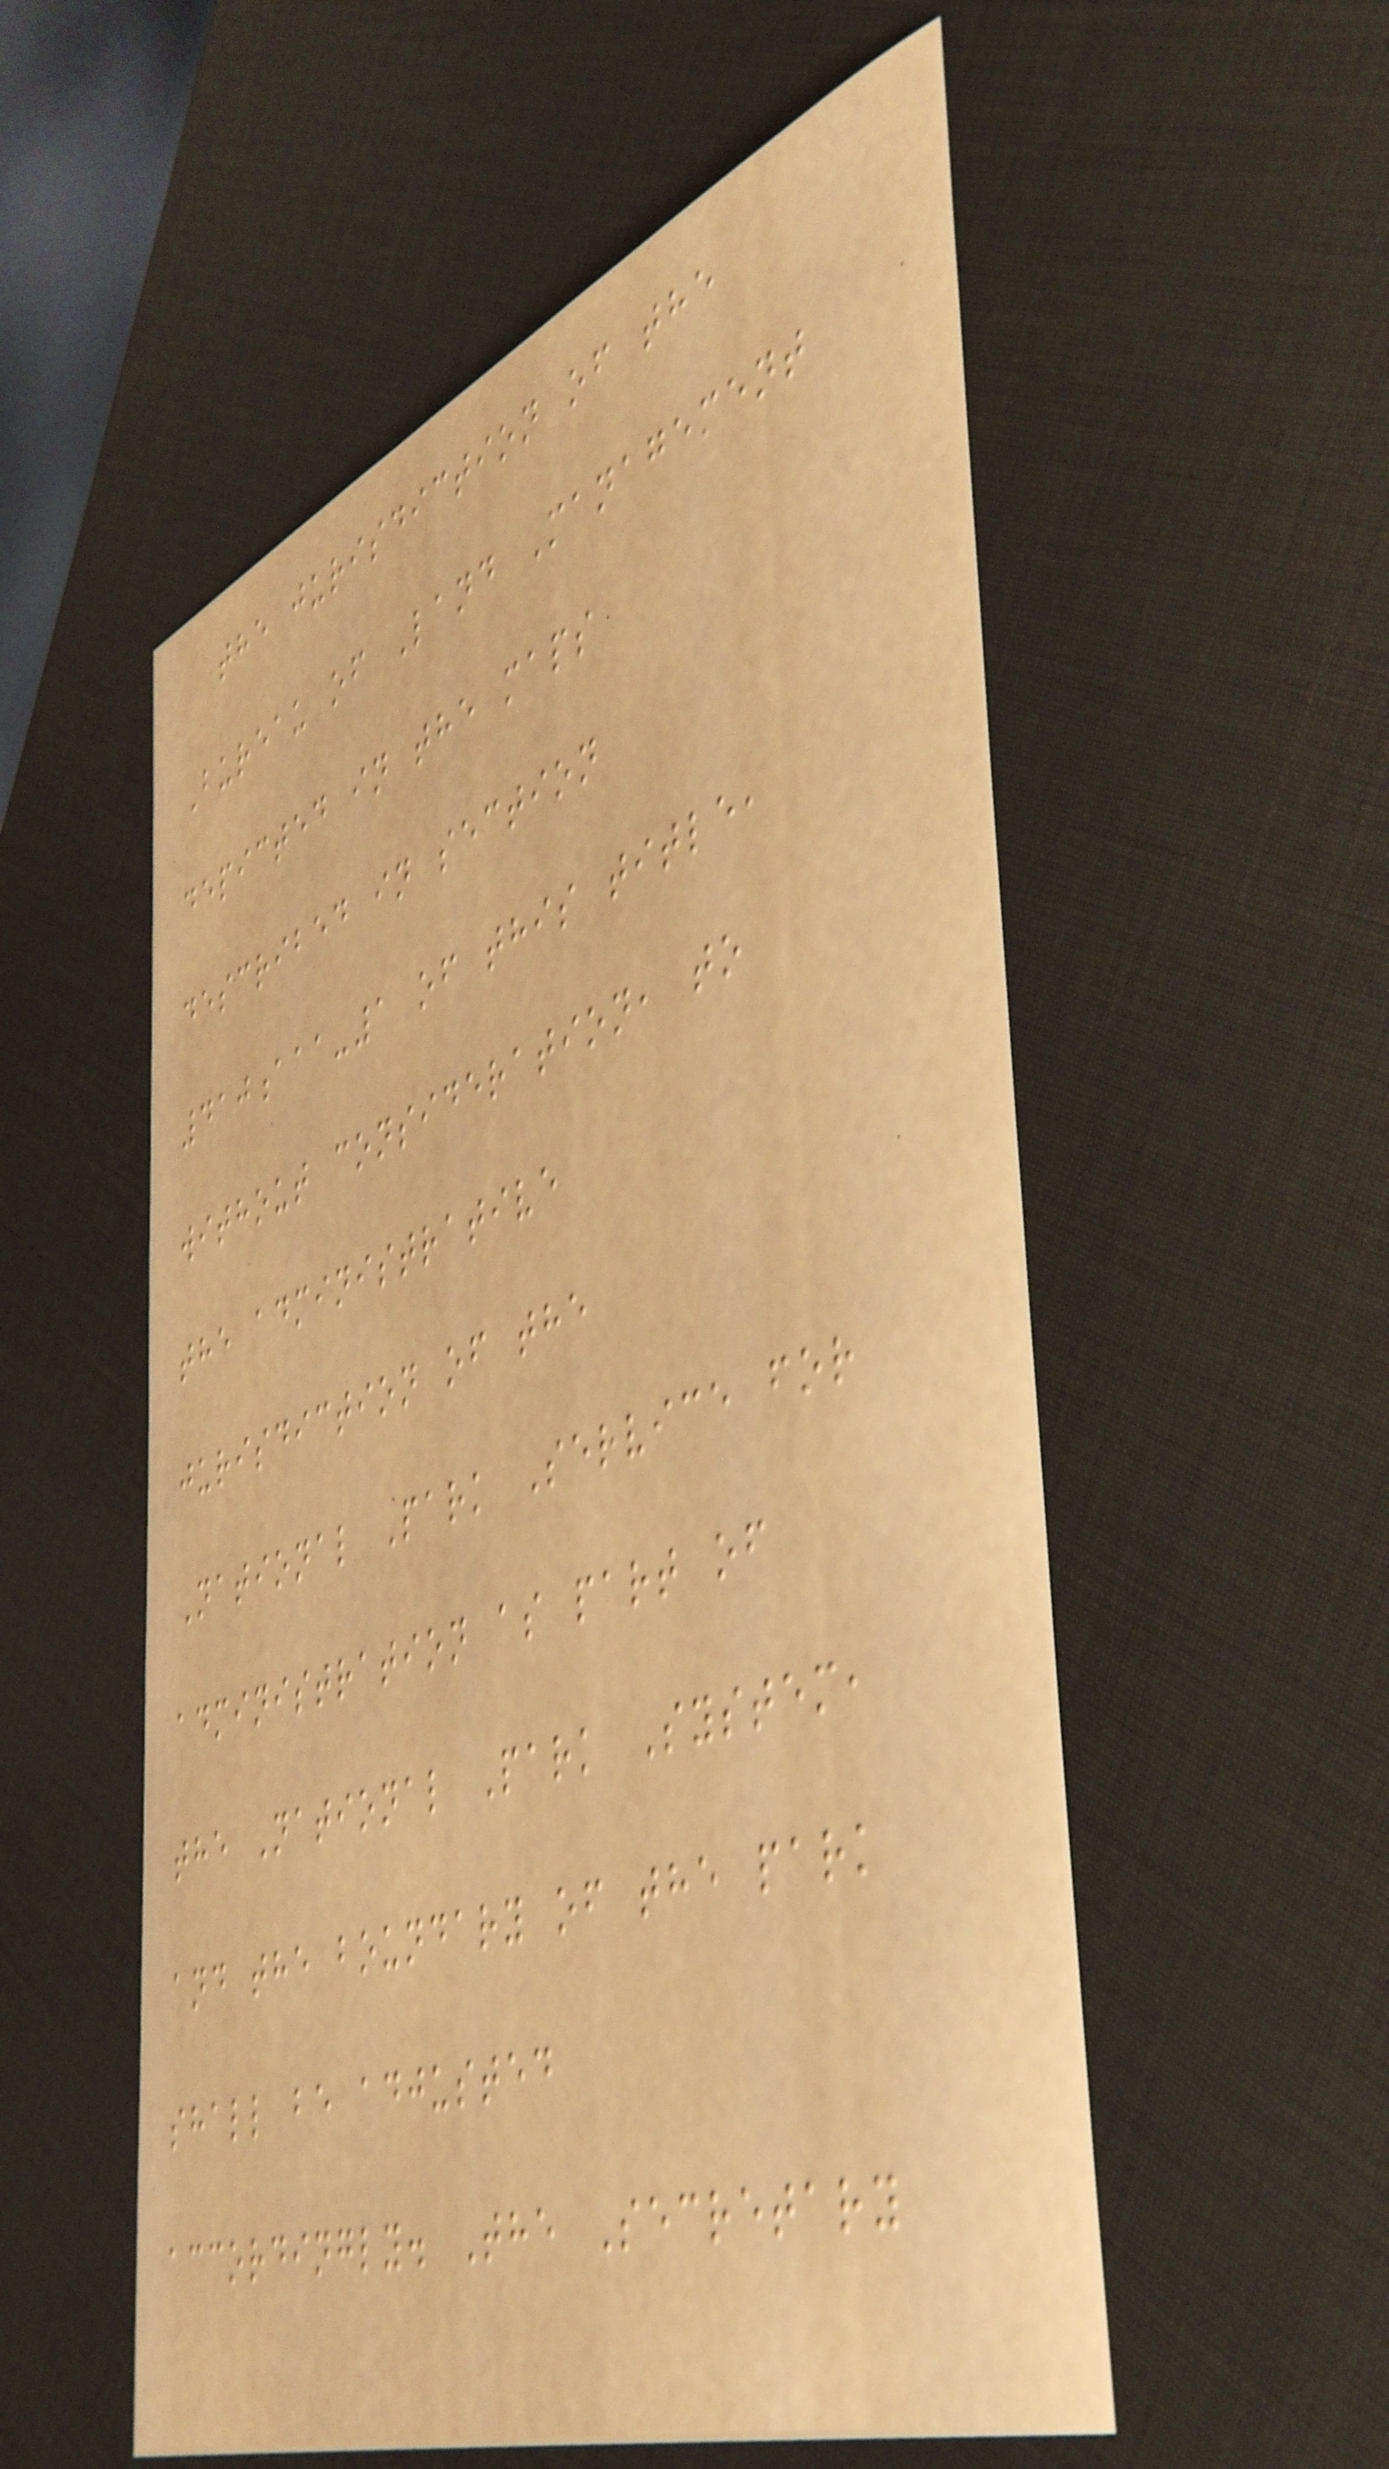the jurisdiction of the
Bureau of Land Management
depicted in the maps
described in section
410aaa-1 of this title,
without consideration, to
the administrative
jurisdiction of the
National Park Service for
administration as part of
the National Park System,
and the boundary of the park
shall be adjusted
accordingly. The Secretary
